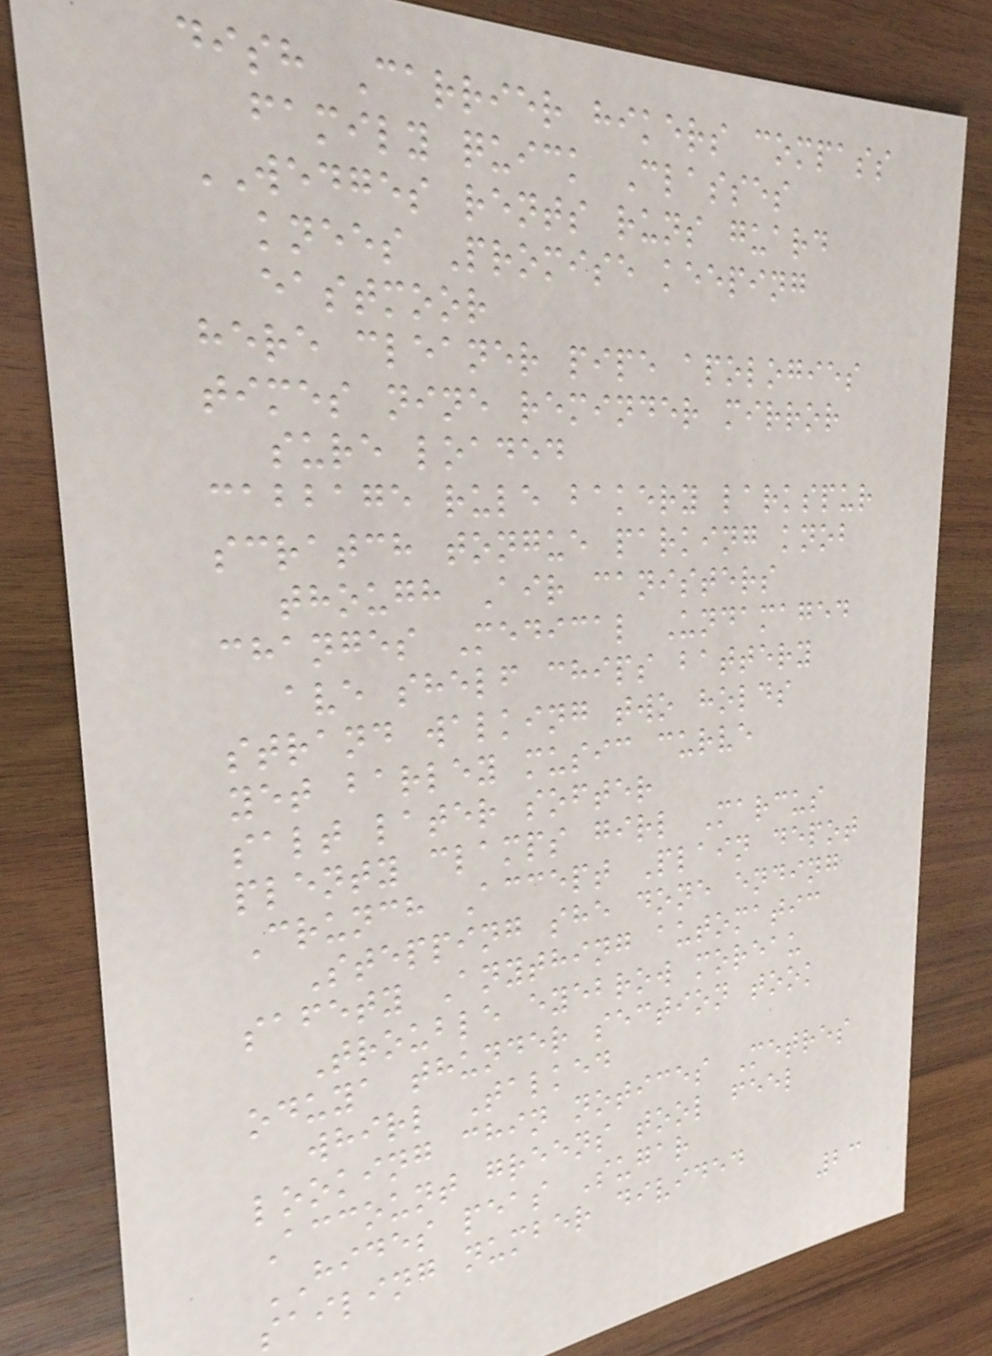dish Carrier hikers compass
family quick Classes
WEDGES rents runs guard
knees Promise keeping
eastmoor
here cleaner pipe apologies
times nine reminder mirror
sure loaded
cabbage rule bakery larkspur
scratch tongue parking knob
though Air canisters
changes Medical Undamaged
ave shelf chips battery
strand walking two holds
yet barley music curve
salt later softer
plenty clamps girl Marcus
Crunch Accept Plain depot
Stepping she done ending
safety Anything automatic
Trouble eyebrow moreau
oduya thunder section took
whirl Talked
looking chin notices Metres
Account greens tool feel
HIDES peas Sugar
sailing number divided
23
